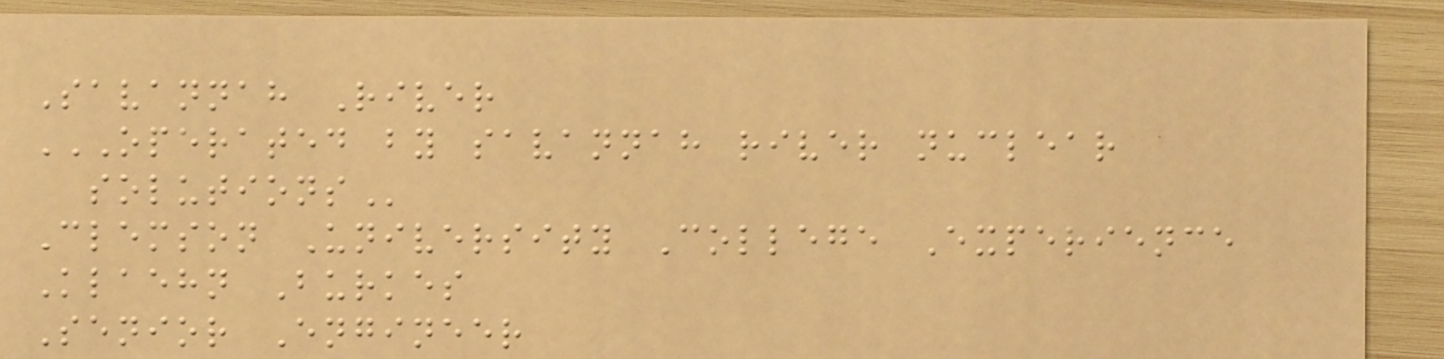Savannah River
OPERATED BY SAVANNAH RIVER NUCLEAR
SOLUTIONS
Clemson University College Experience
Klaehn Burkes
Senior Engineer
